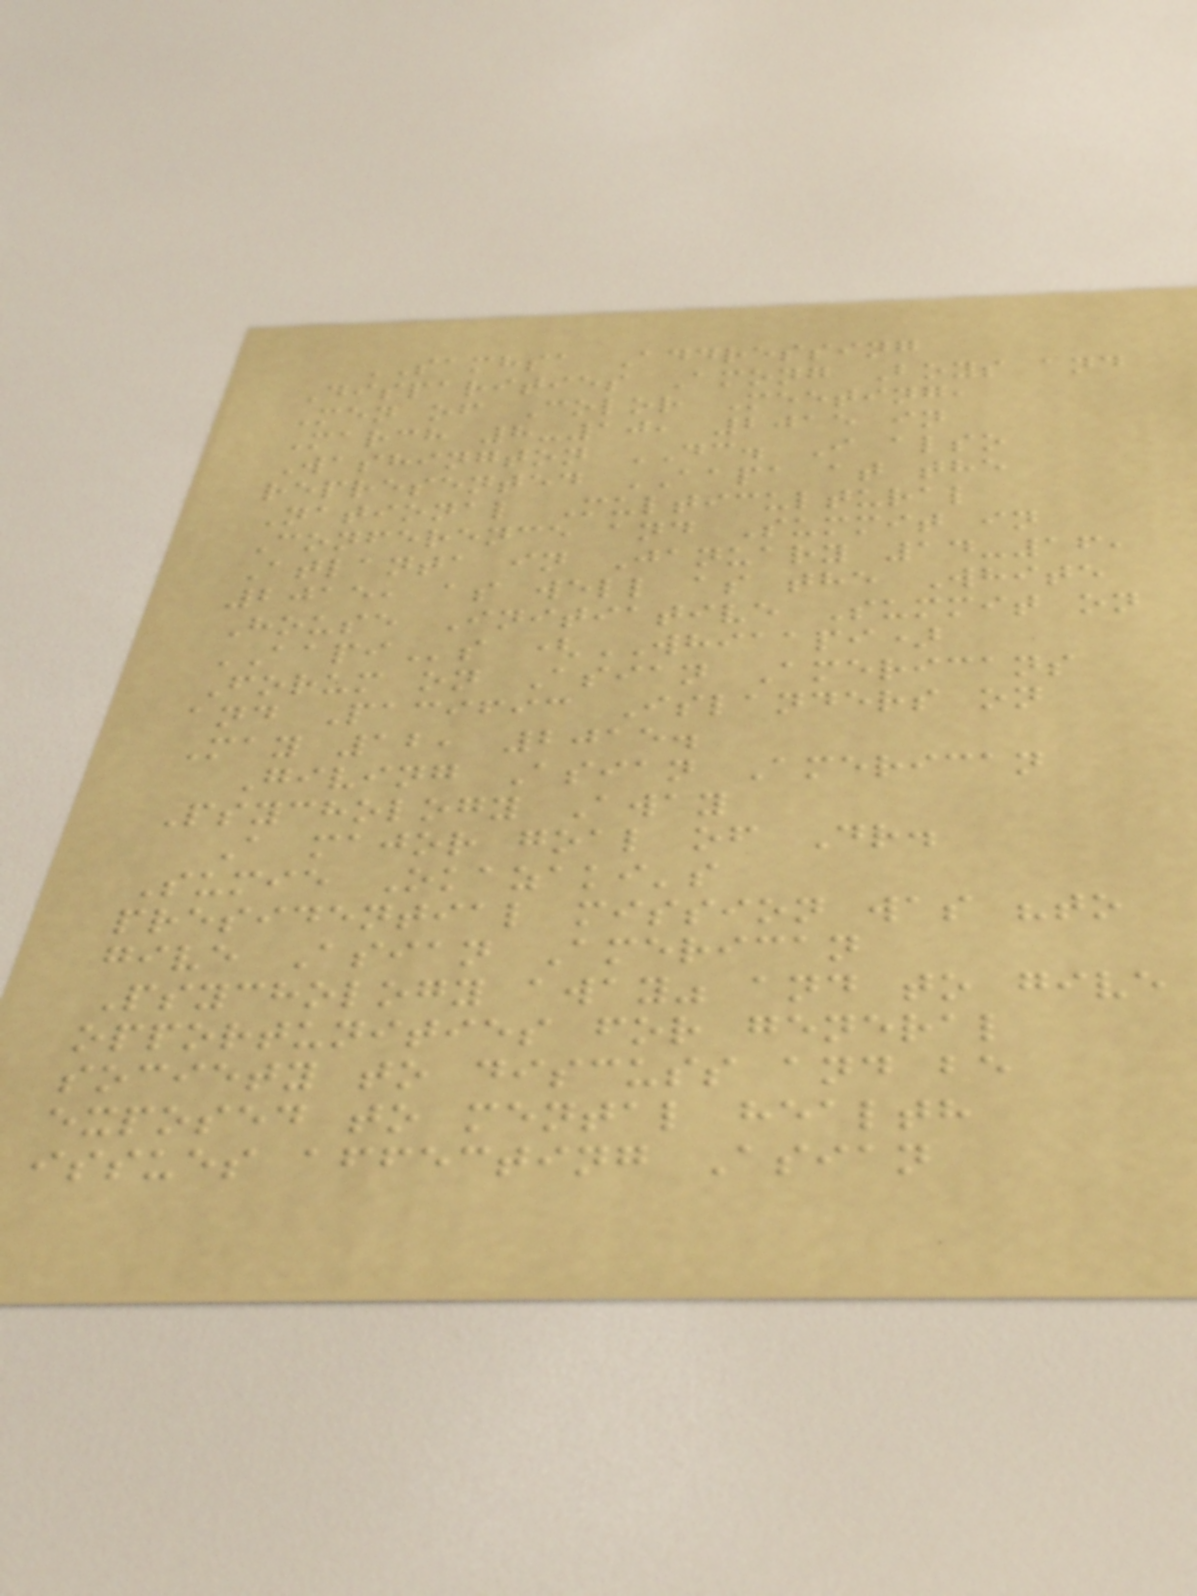SAMHSA Addressing
Disparities Among Boys and
Men of Color Meeting,
March 8-10, 2015 in
Washington DC. I also
represented AAPA at the
National Multicultural
Conference and Summit in
Atlanta in January 14-16,
2015, as well as the White
House Initiative Summit on
AAPIs (WHIAAPI)
Forum on Asian Americans
and Pacific Islanders on
May 12, 2015.
Giving Asian American
Psychology Away
A major goal of Dr.
Sumie Okazaki's
presidential mission was "to
give Asian American
Psychology away" and to give
opportunities for general
society to discuss and be
exposed to mental health
issues affecting Asian
